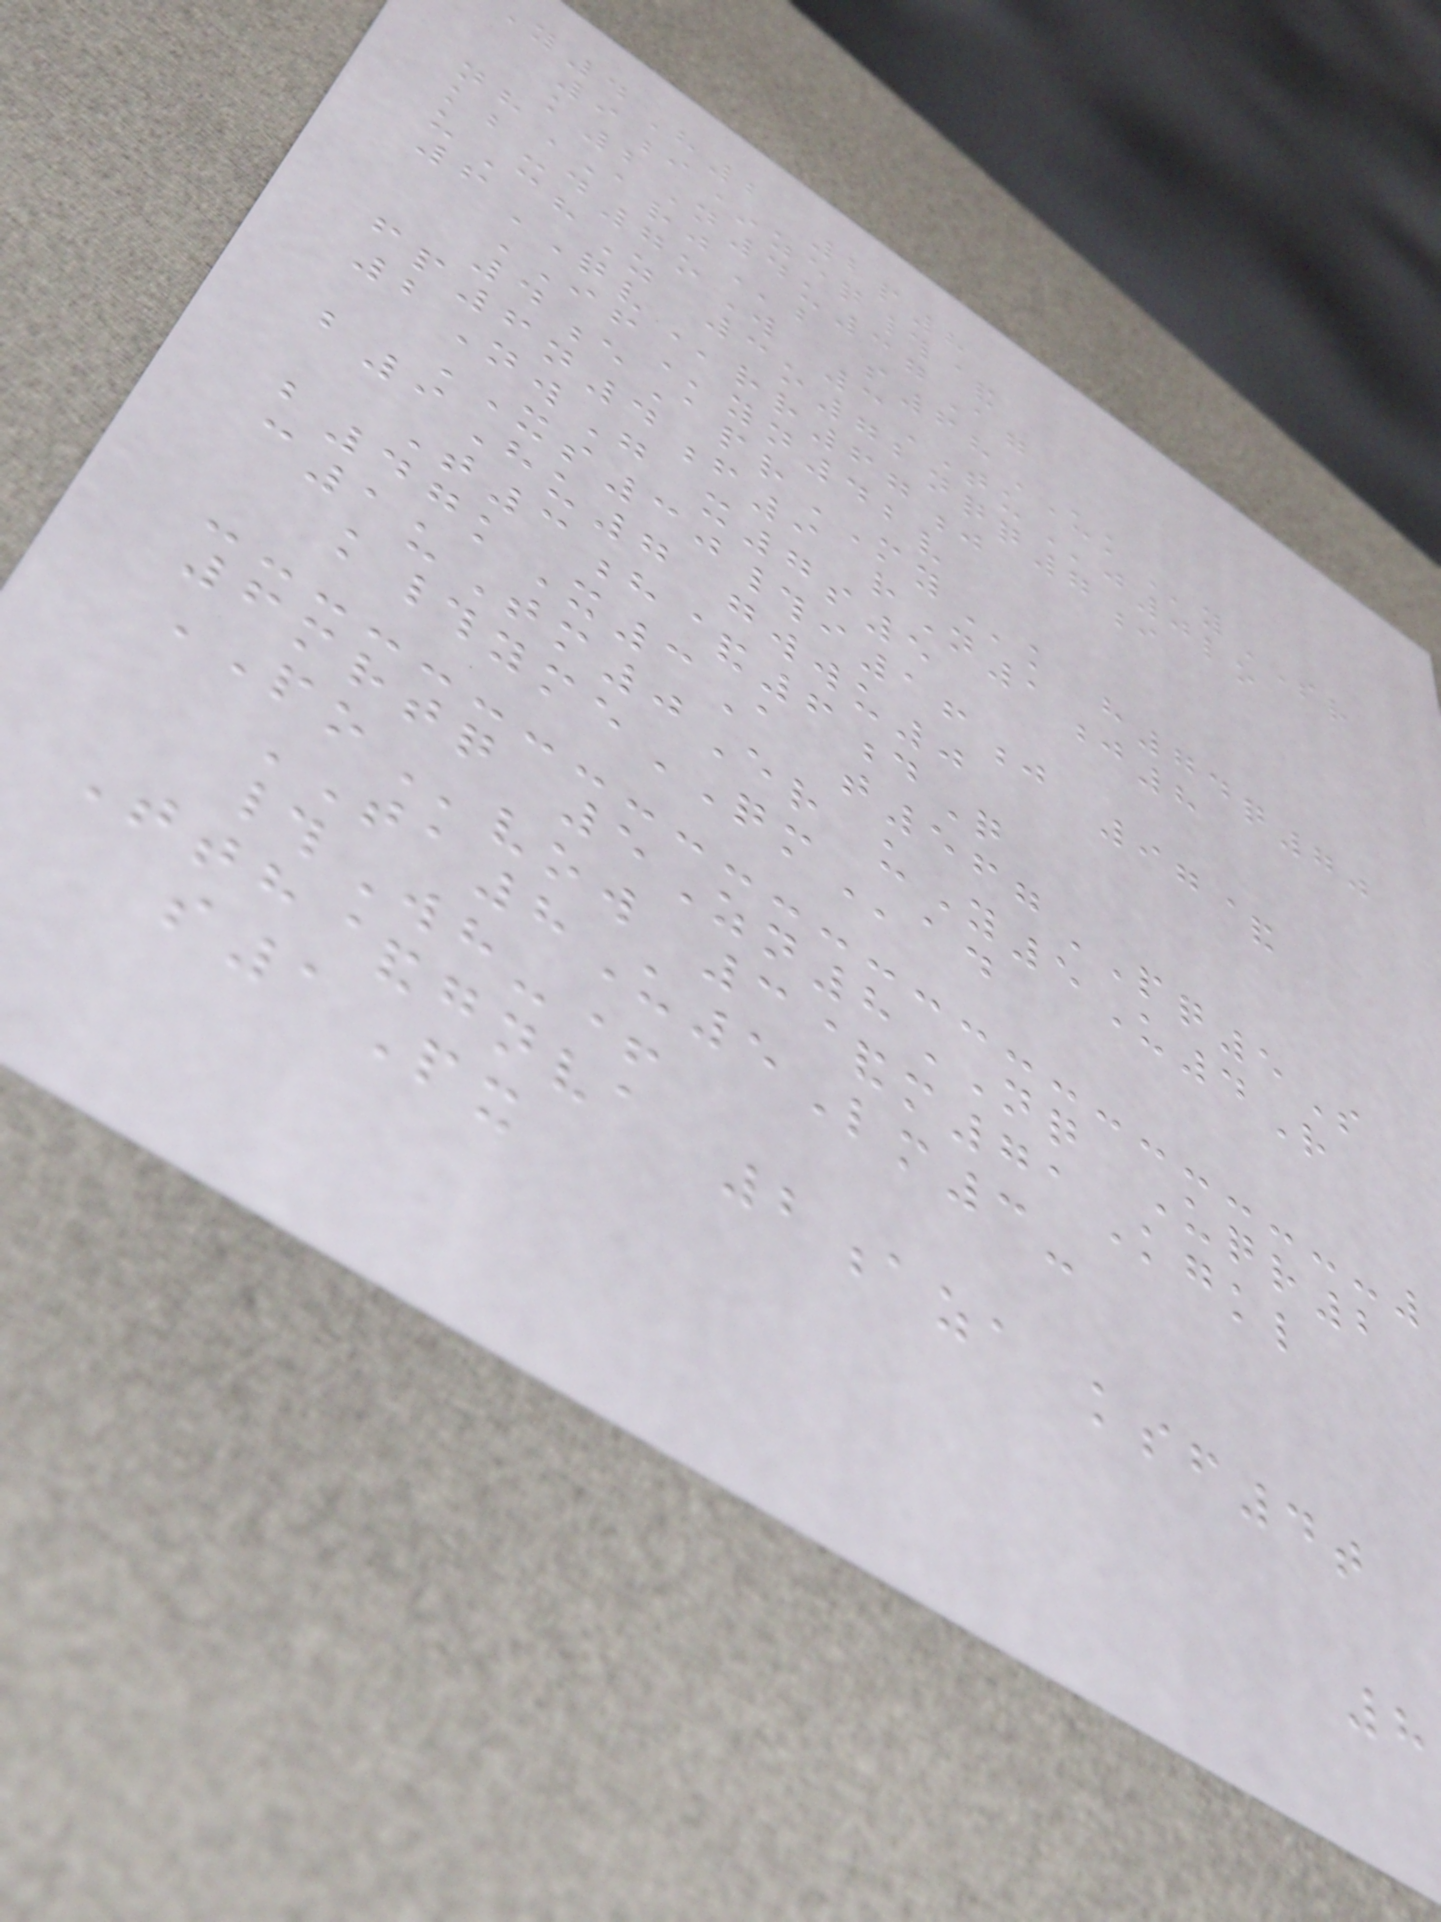4H2 2p8
9i*zeq#&
k2N4u37Ag
nhARJb s68UKySR
kb-d7oW 3TUj0lo
uChZ 3o72nqq7i
6QVrr67j
IFyn42v
4eAprMYk h74q70
fp6n4f9 rN1j8
2NwG x7s5
XS30#i16j 97&
b9Hu7 gwwu0
T3h&6dQ
b47kX3A t567PQ5S
c1uTm0Er uY5U4R
k#ymeQMad
6mrtq 5Zn8NQ Uqr2
POvow 3&m71Kgkl
TA8U5Lm3-
#Wh-+
Tth&gnva 2aza ksf4t
s1Px
